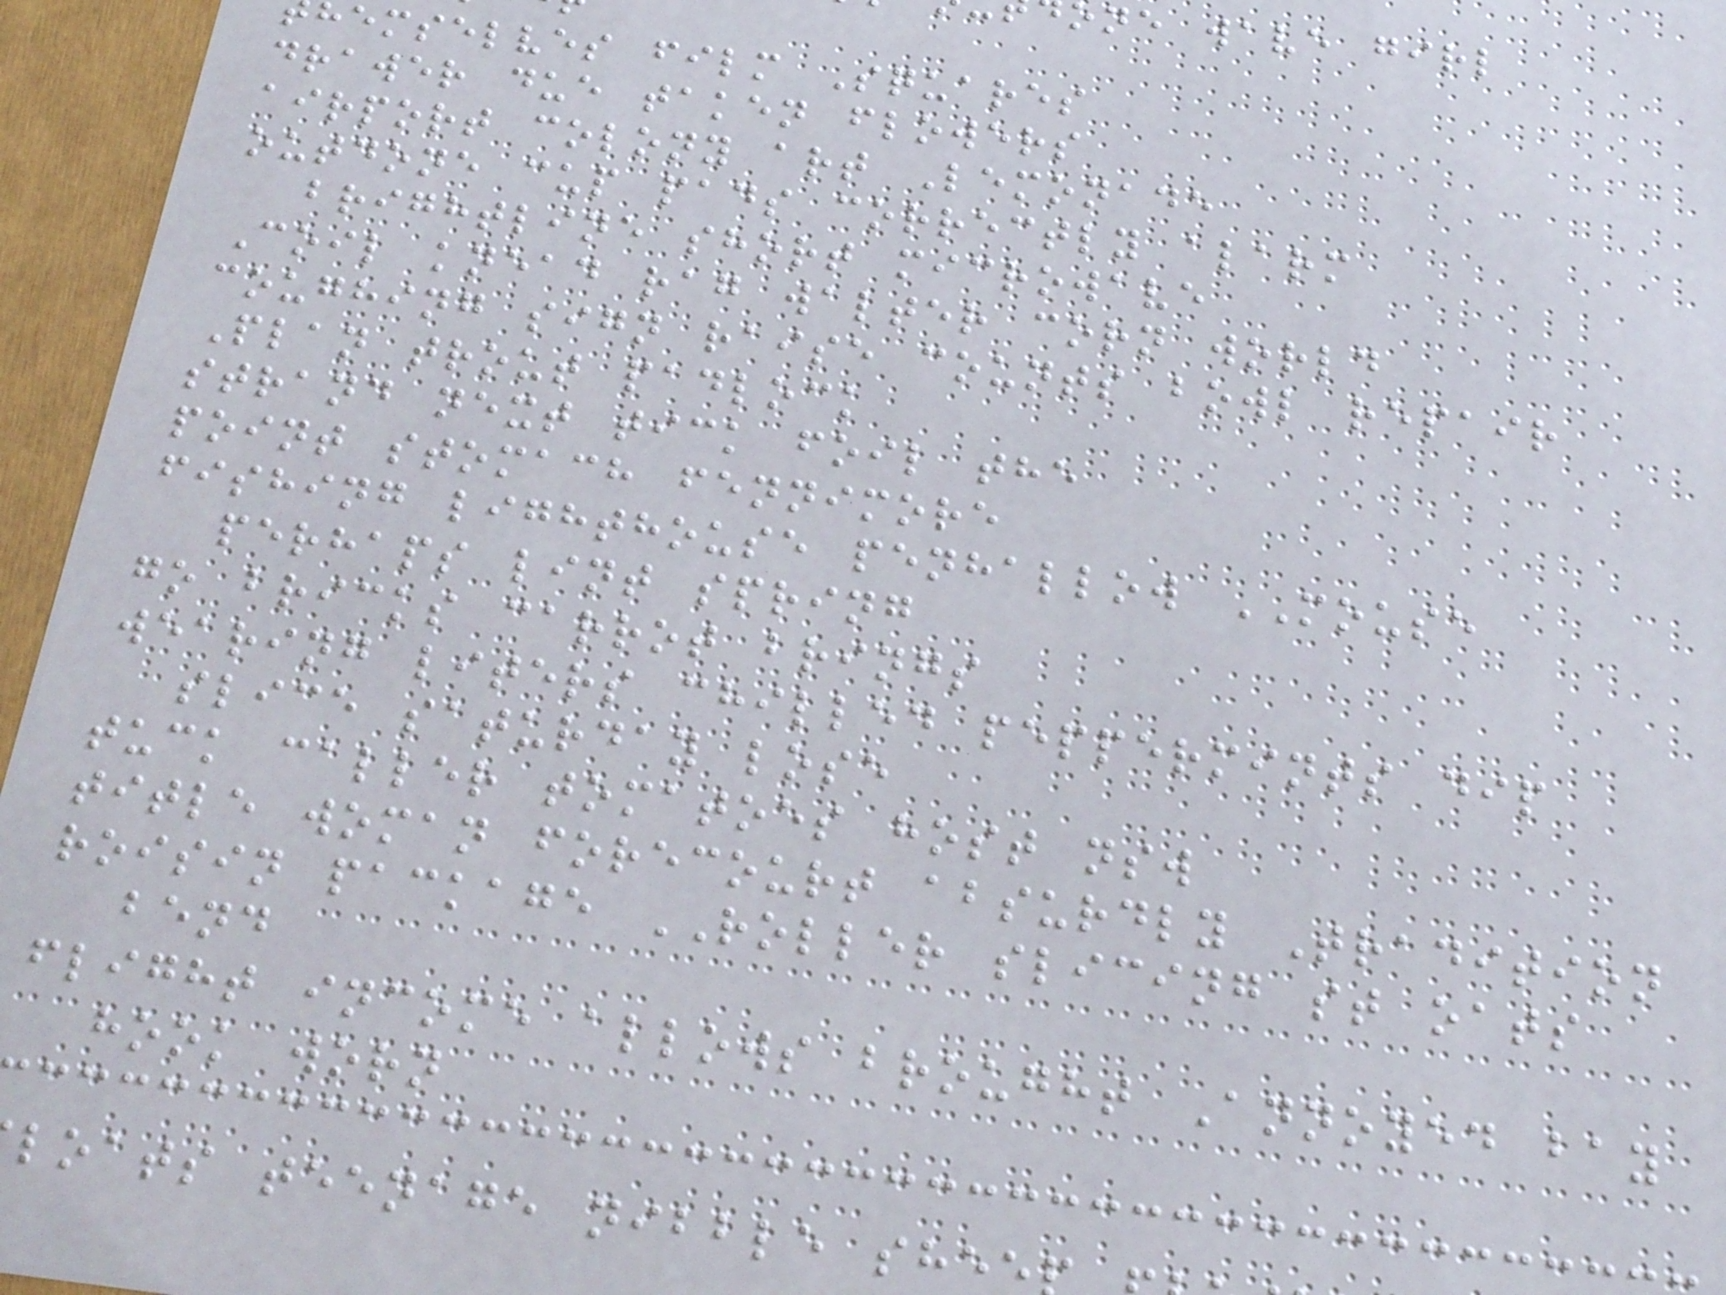one wave girl
emselves film Squares
drawer due taken flowers
airport colony art Lemonade
outdone cup pads correctly alarm
brightline short microwave
Coil knead rag walter corn world
coughing sign raise counts bowl repair
Plan trout padlock
strand next tick foil the
point stomach fennimore
fishing lighthouse penhallow MOUSE
perhaps lint spring
go bricks carrot brings
wearing liters chilled peppermints dip
slice saturday lose
tuck caller tomatoes host nsw
title woman forecourt absurdly Tradition
roisin package ROLLER slicing st oats
bend
flight income allows brought Annoyed bay
hook worn
loats teenage nibble she
